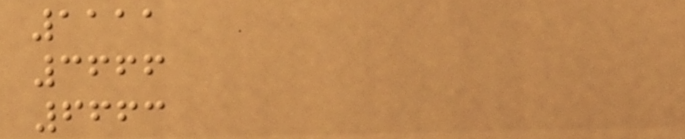1111
3666
6663
